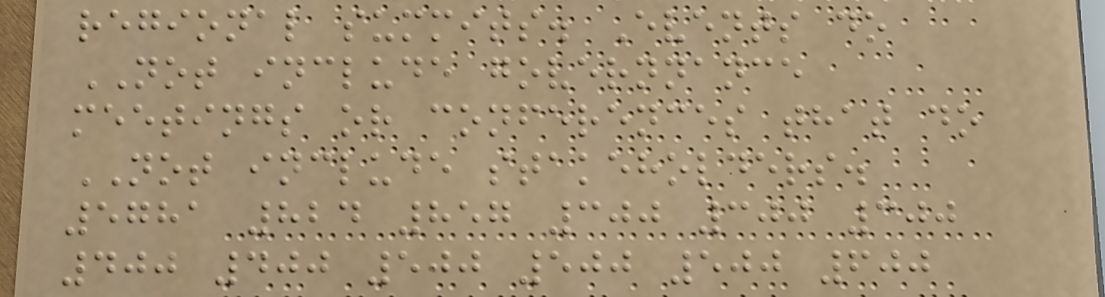regional summits. Events do
NOT include governnance
meetings or conferences that do
NOT include stakeholders.
5781 824 857 300 300 300
400 400 500 500 500 600
